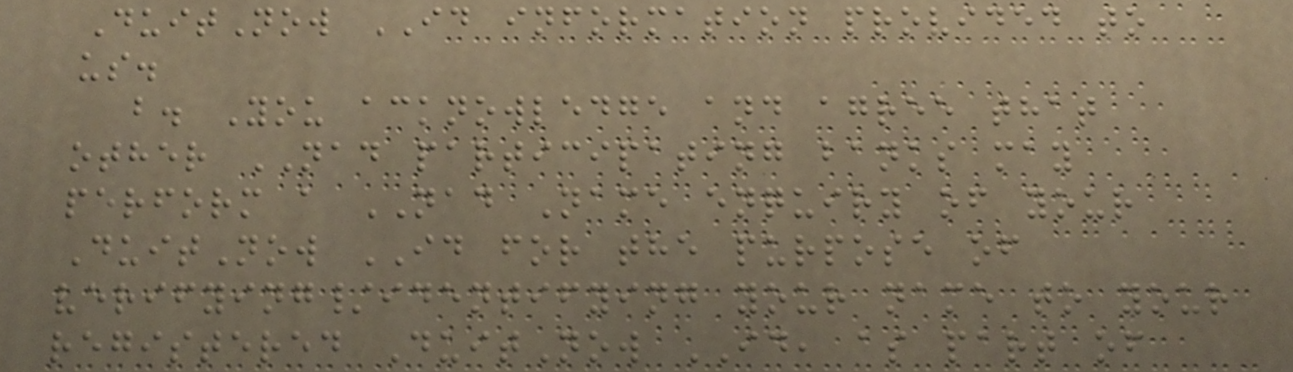DuitNow ID information provided to
us.
b. You acknowledge and agree that
other NAD participating banks may
perform a NAD Name enquiry of your
DuitNow ID for the purpose of
verifying/identifying your name to your
registered DuitNow ID, as part of
